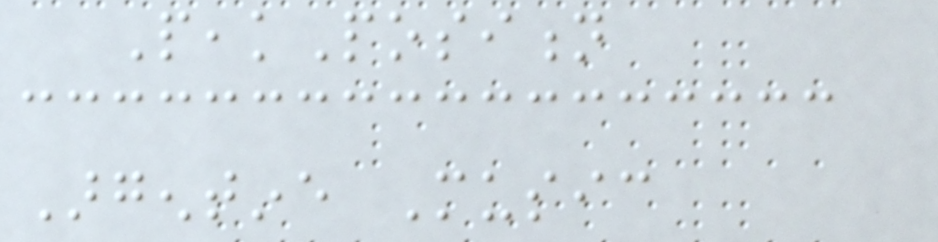PeakPosition
Argentine Music
